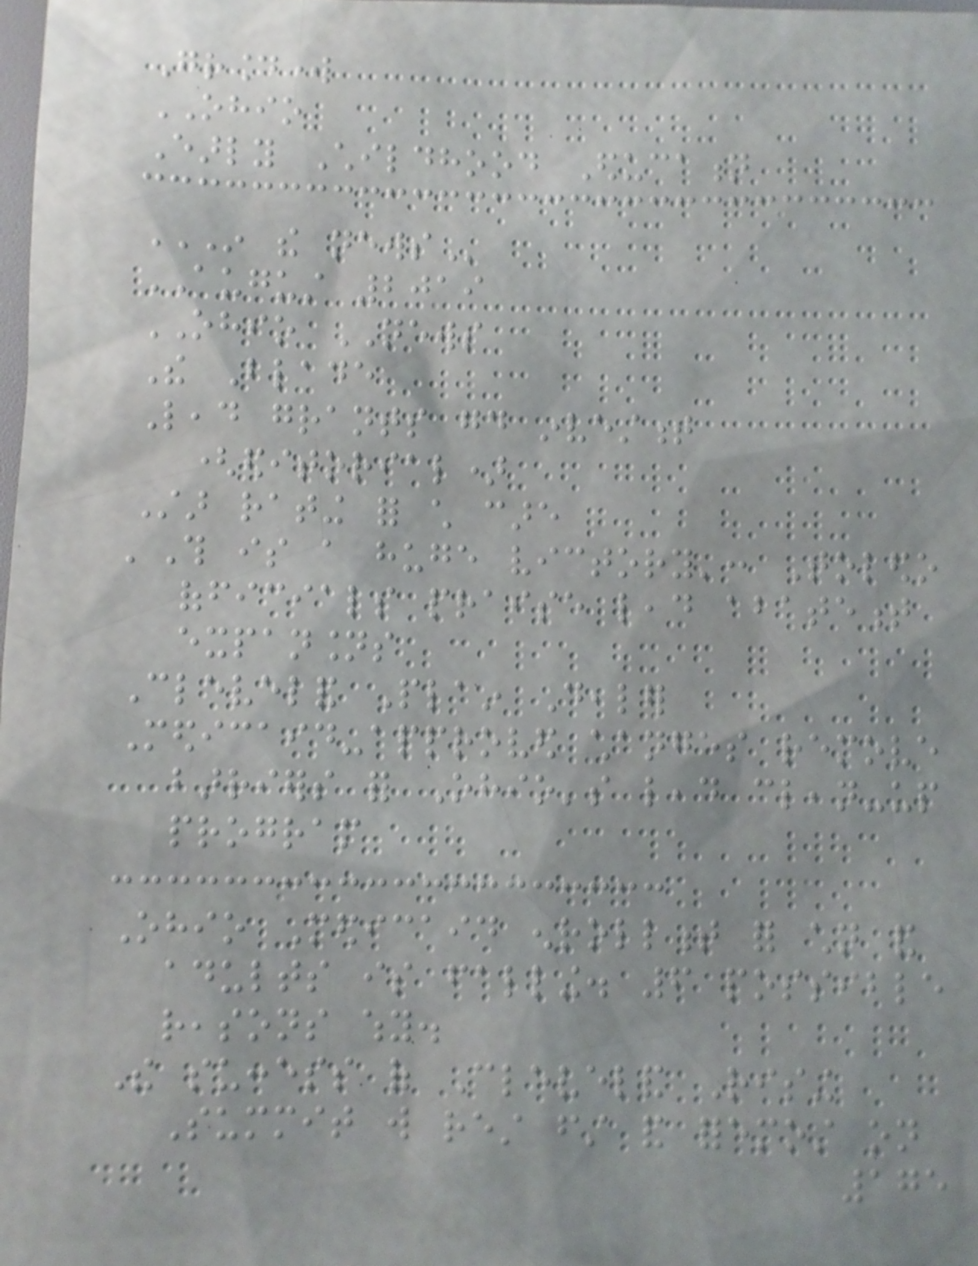Groundwork
OHIO
Early Childhood Education
IN THE NEWS
AUGUST 2019
OHIO NEWS
The Blade
Lead grants good investment
(editorial)
Star rating for child care
'This is a huge victory': Toledo
officials praise lead abatement
expansions
Cleveland Plain Dealer
Medicaid-approved changes remove
barriers for Ohio's lead clean-up
program
Ohio Medicaid enrollment for children and
adults is falling. 6 possible
reasons why.
The success of Cleveland Rising
Summit will rest first and foremost on
175
